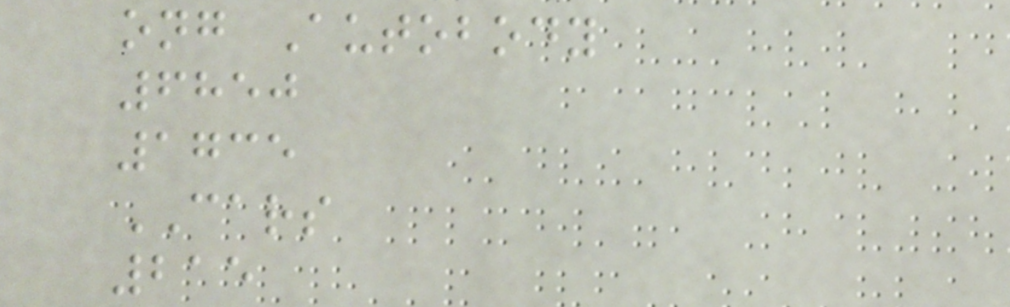ong Autobody
6850
1735
CARS
215
